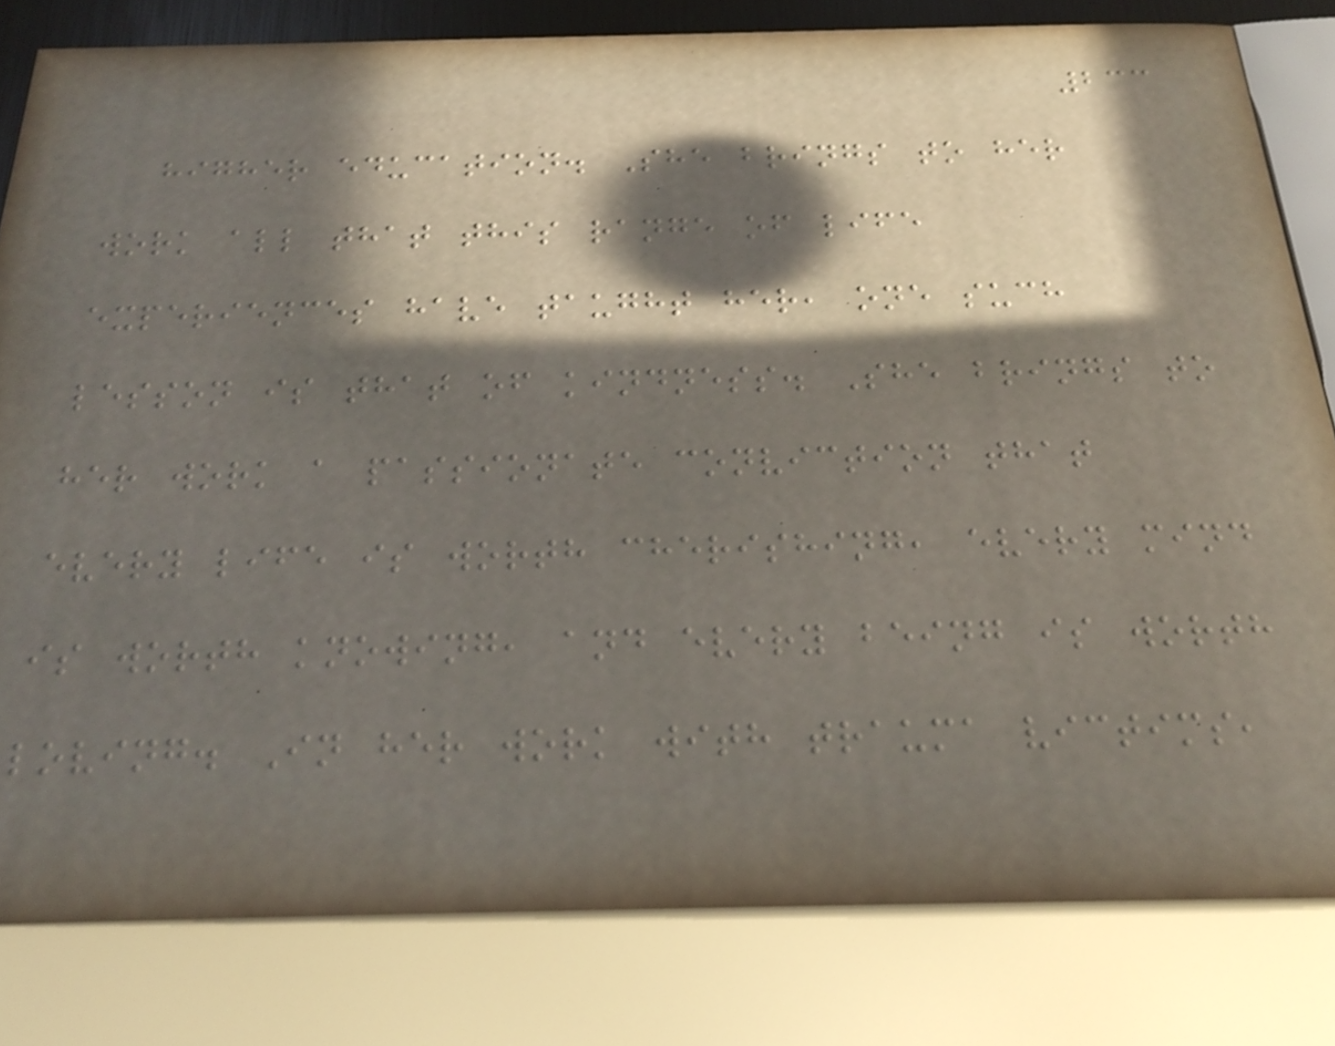233
higher education. She brings to her
work all that this range of life
experiences have taught her, one such
lesson is that of kindness. She brings to
her work a passionate conviction that
every life is worth cherishing, every mind
is worth knowing, and every being is worth
loving. In her work with trauma victims,
